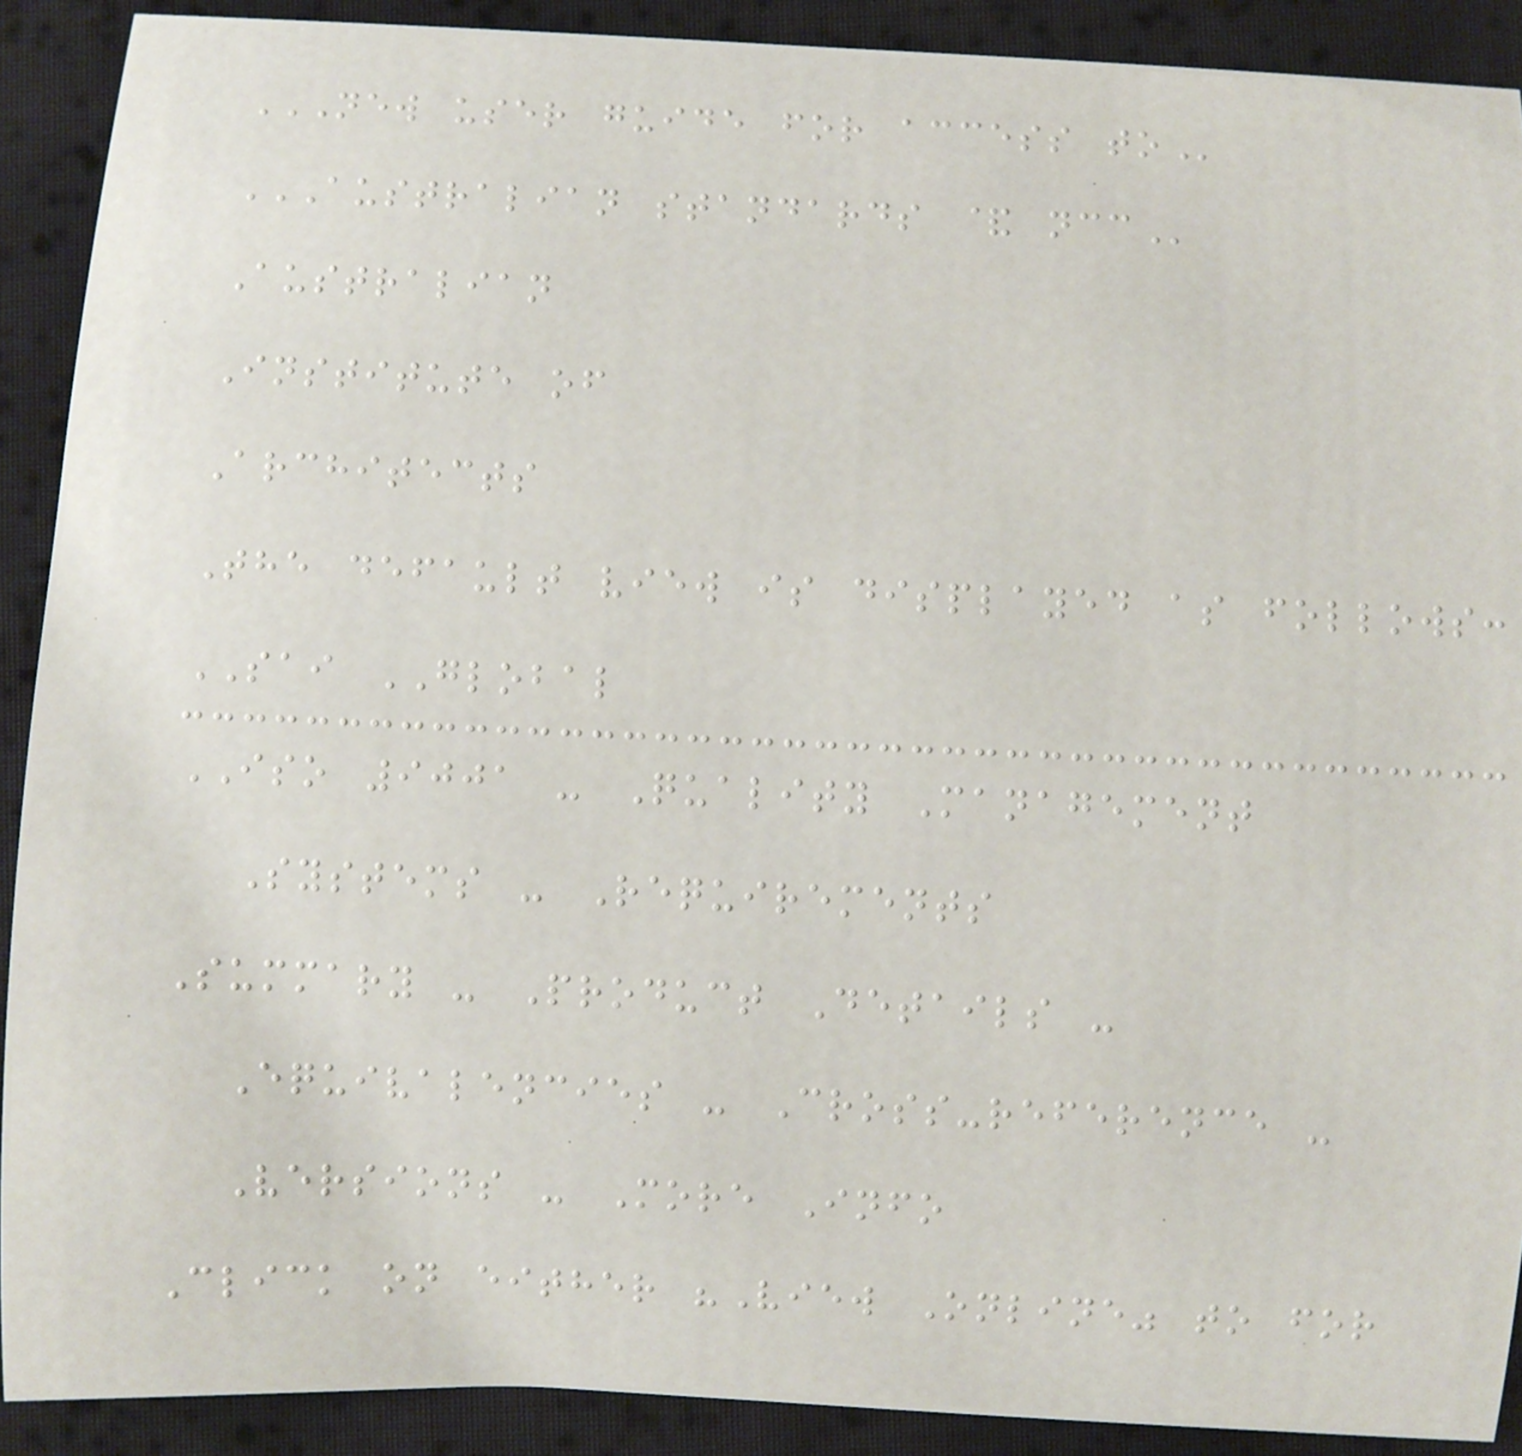NEW USER GUIDE FOR ACCESS TO
AUSTRALIAN STANDARDS & NCC
Australian
Institute of
Architects
The default view is displayed as follows:
SAI GLOBAL
ISO 9001 - Quality Management
Systems - Requirements
Summary - Product Details -
Equivalencies - Cross-reference -
Versions - More Info
Click on either "View Online" to for
